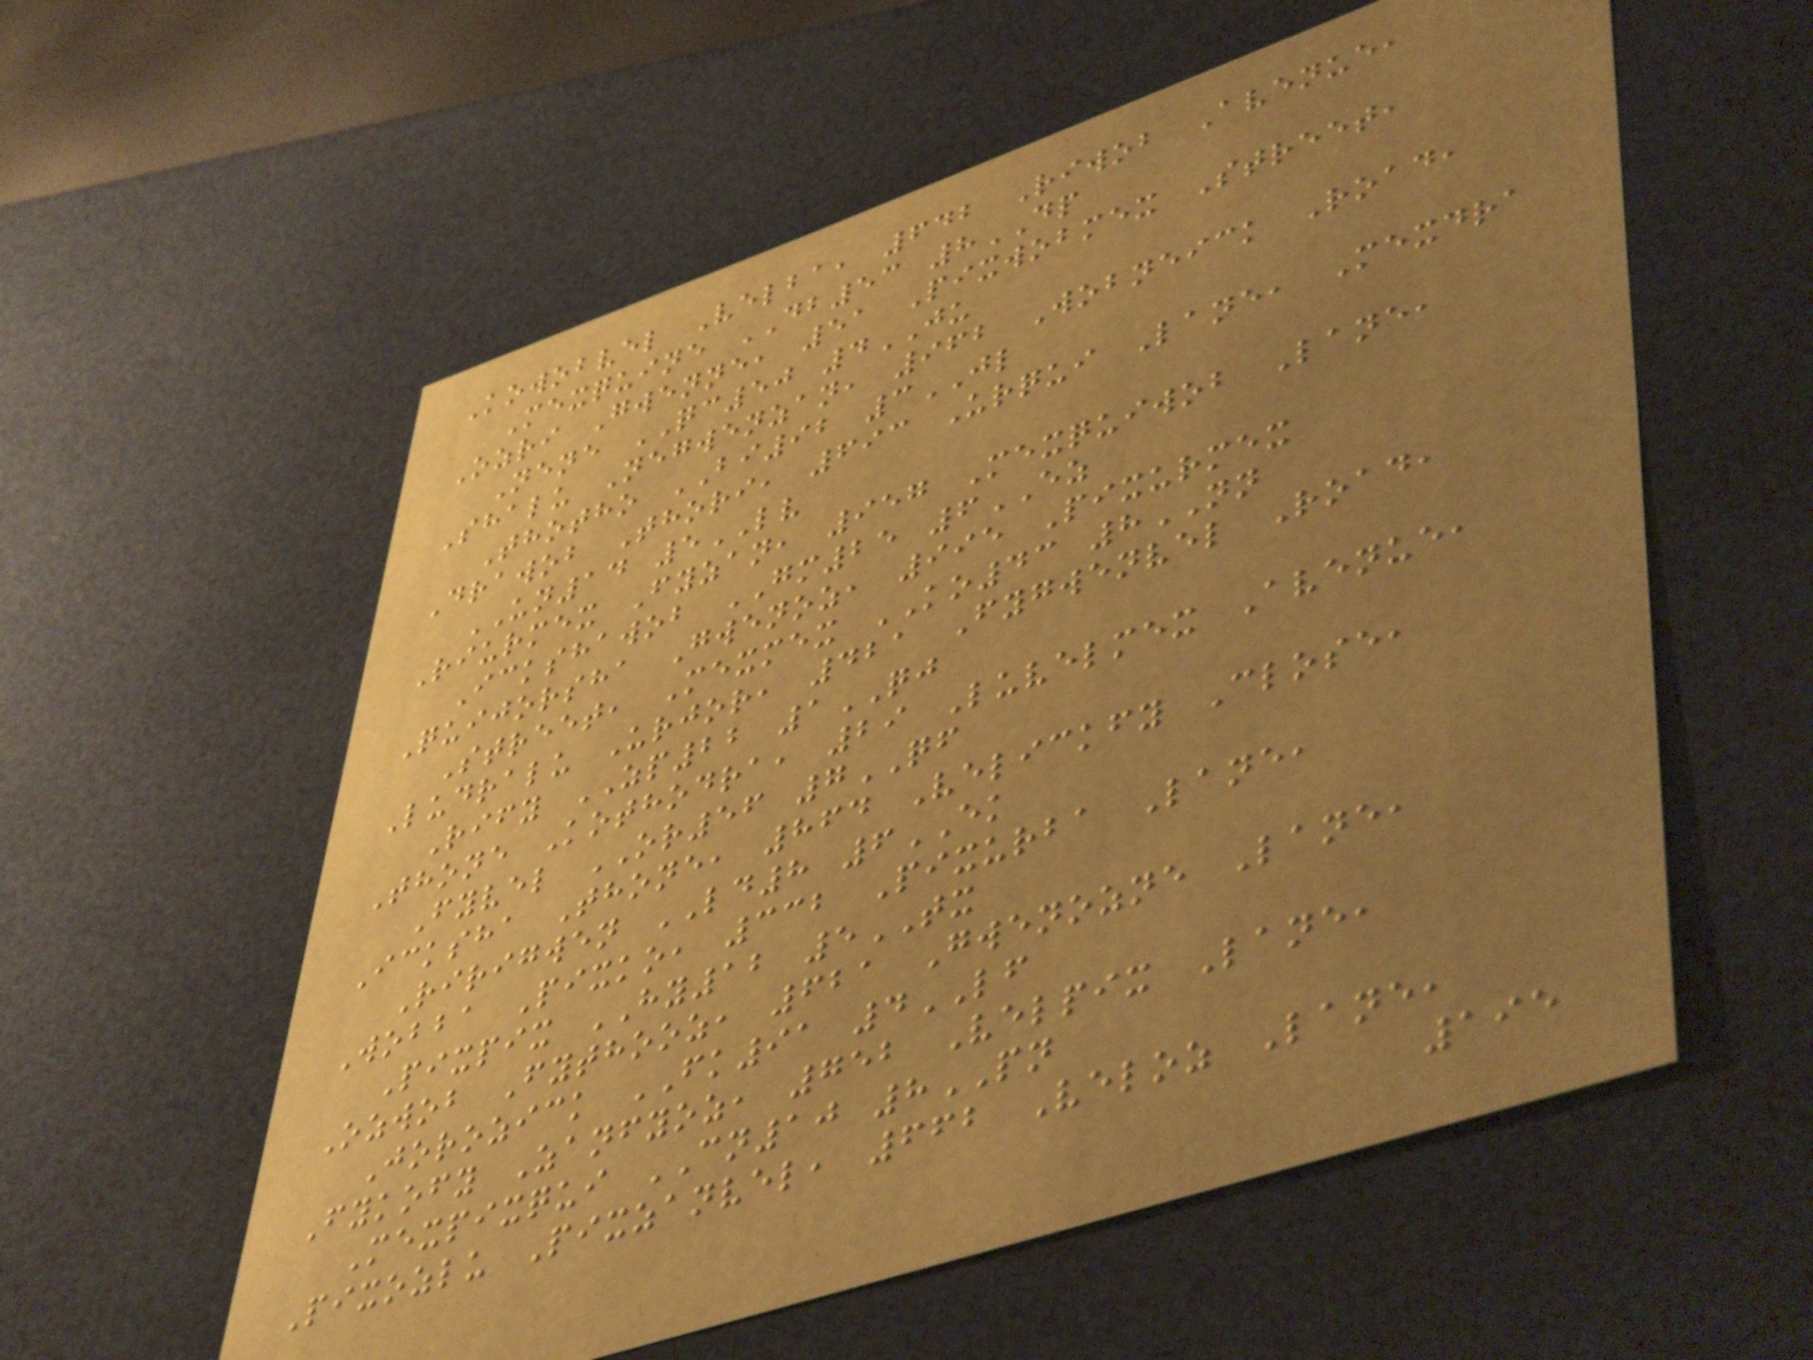Kowobvel Velba, 642 Riwob Avenue,
Mexquine DB53 8DP
Ozri Gwenne, 51 Pixwobmex Street,
Nene QC50 4JU
Shalu Negwenzan, 962 Wobneick Road,
Thotho BI92 3JL
Drawob Thori, 693 Urqui Lane, Mexdra
UN14 5LV
Riurmex Fyzan, 957 Mexquiwob Lane,
Ickshawob GM25 6EZ
Quijorsha Gwenoz, 995 Pixurmex
Street, Mexmex KO43 8NN
Ludralu Urjor, 421 Fygwenvel Road,
Rify ZP22 1QJ
Thone Kothodra, 29 Luvelmex Avenue,
Fyvel OR56 7QF
Icksha Thone, 864 Velickfy Close,
Ririgwen LD8 6EK
Wobba Pixko, 332 Pixurba Lane,
Pixpix HY12 5TX
Ozwob Fythooz, 621 Gwenozne Lane,
Jorozick FK91 4LF
Fykofy Zanfyoz, 752 Velpix Lane,
Mexpixqui CN10 8PN
Pixozlu Pixzanvel, 662 Veloz Lane,
195
